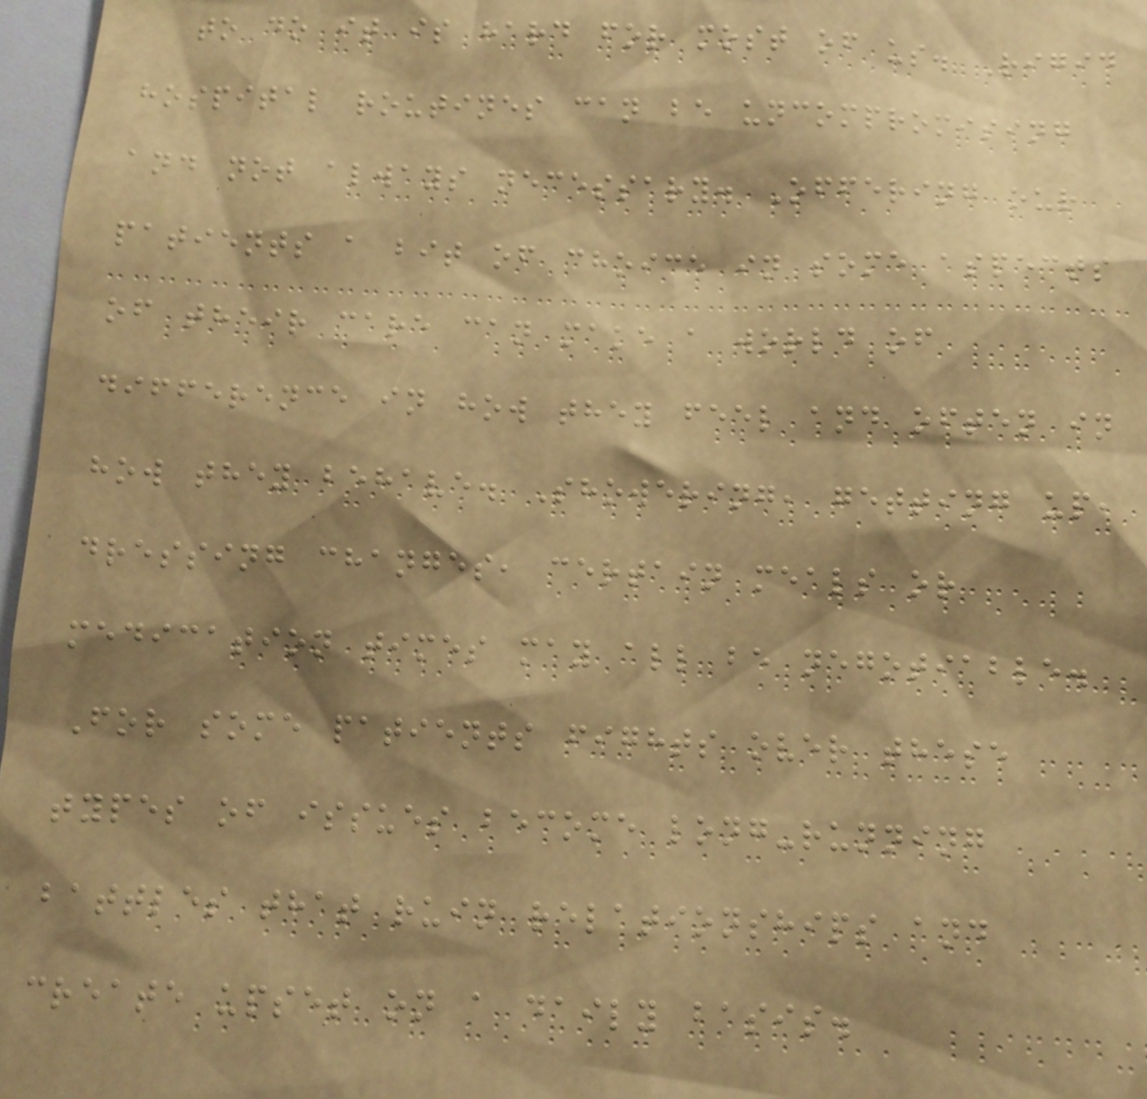to do it is hard for most of us. Rigid
hospital routines can be uncompromising
and not always necessary. Offering our
patients a bit of choice in some aspects
of their care can make a world of
difference in how they feel and often in
how they behave. Showering, getting up,
dressing changes, certain meals or
medication times may all be negotiable.
For some patients fights over these
types of issues become long-running
battles that ruin relationships and
create upset on a daily basis.
